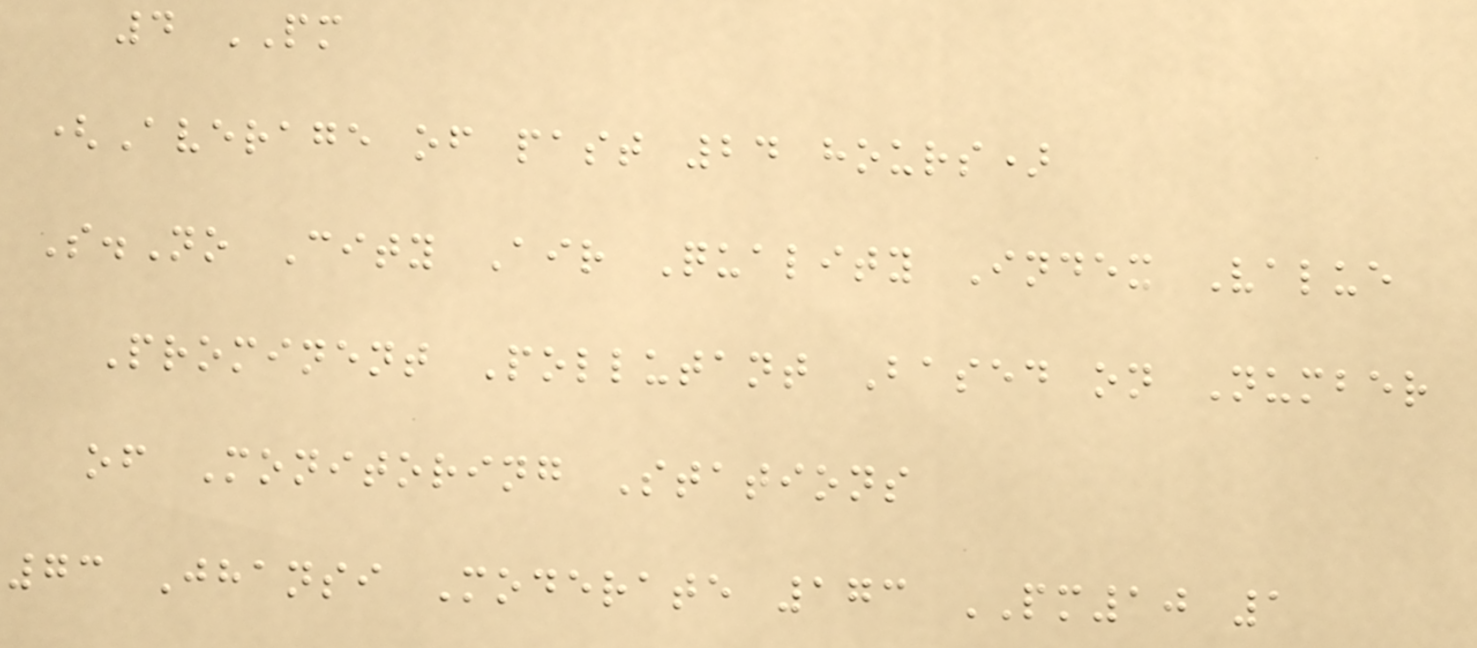4 PM
(Average of past 24 hours)
S.No City Air Quality Index Value
Prominent Pollutant Based on Number
of Monitoring Stations
73 Jhansi Moderate 173 PM10 1
